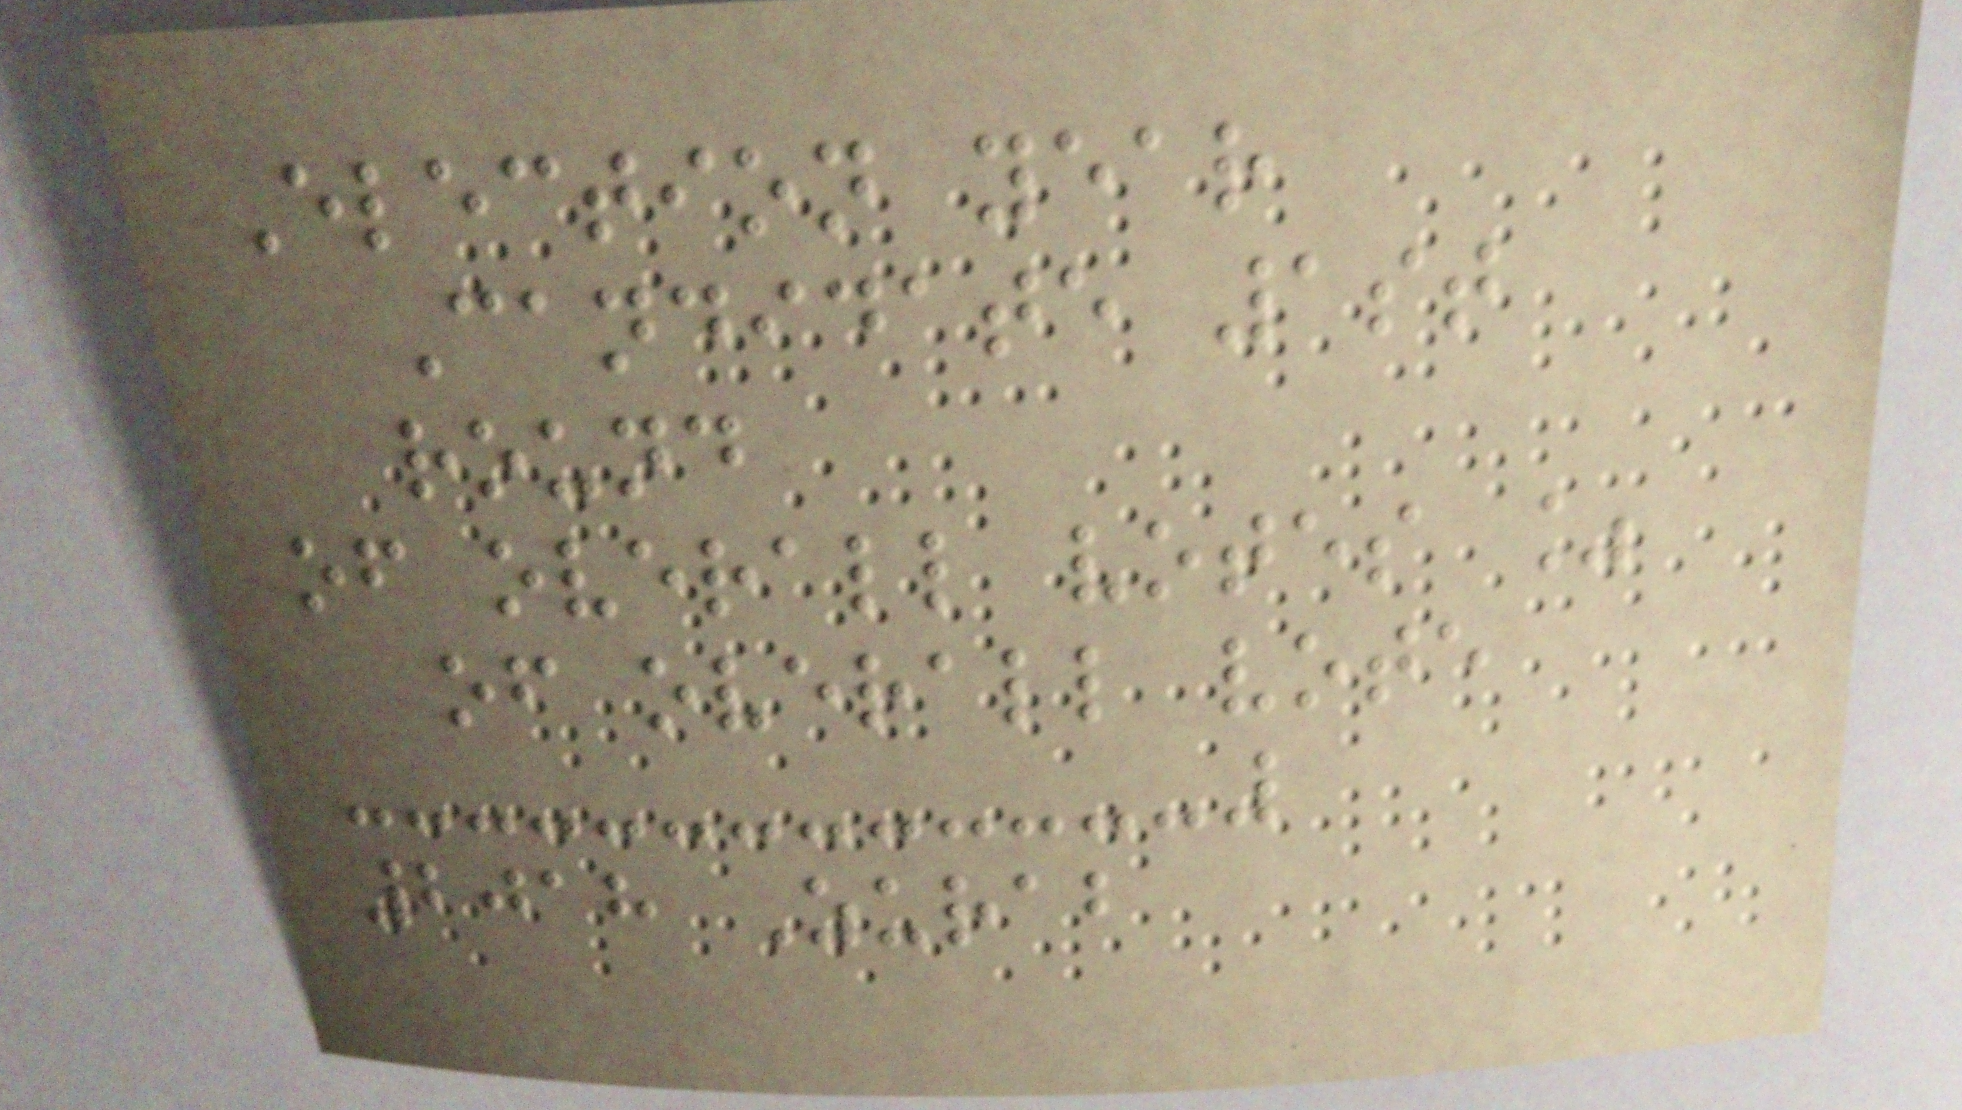Election year
Candidate 1st
round
of overall votes %
of overall vote
2018 Zurab
